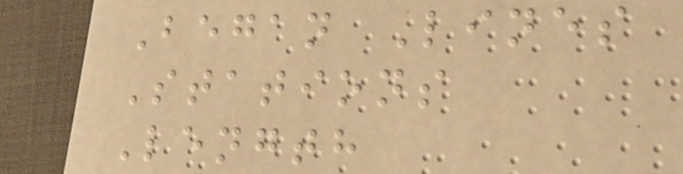Began Lines
Stations
Length
